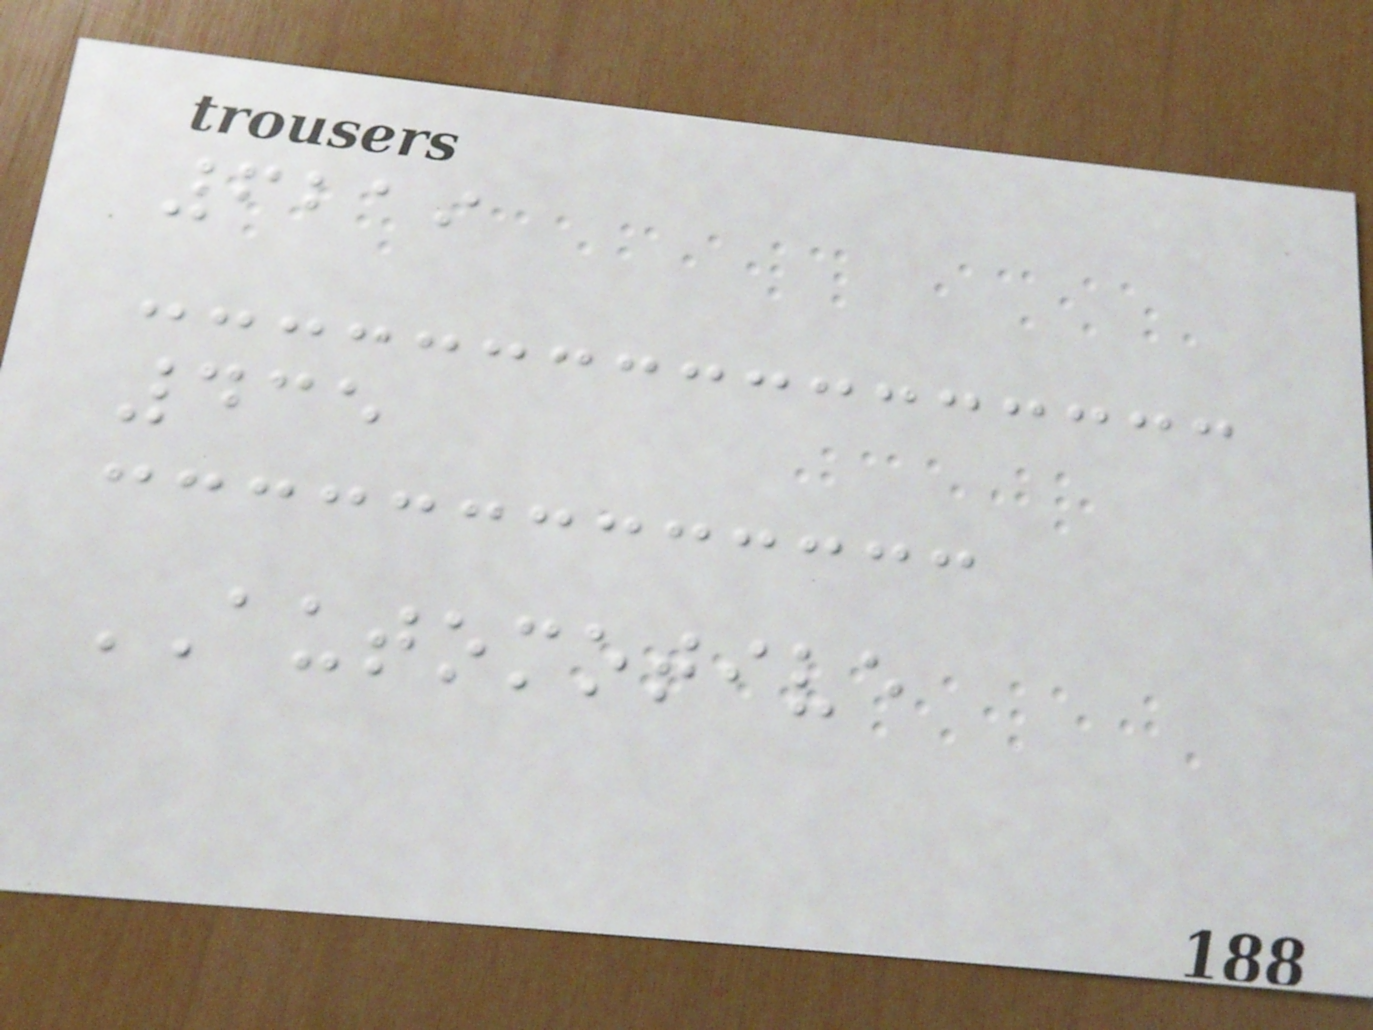6219
435
AUTOMOTIVE
